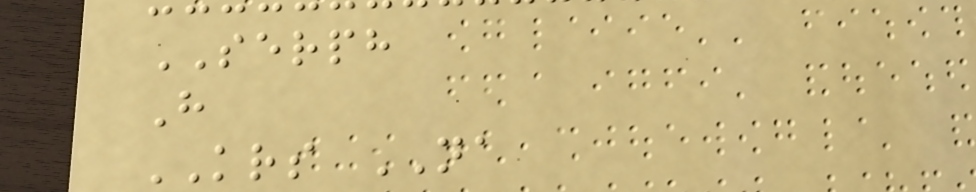SERPH
H
KRS NA
